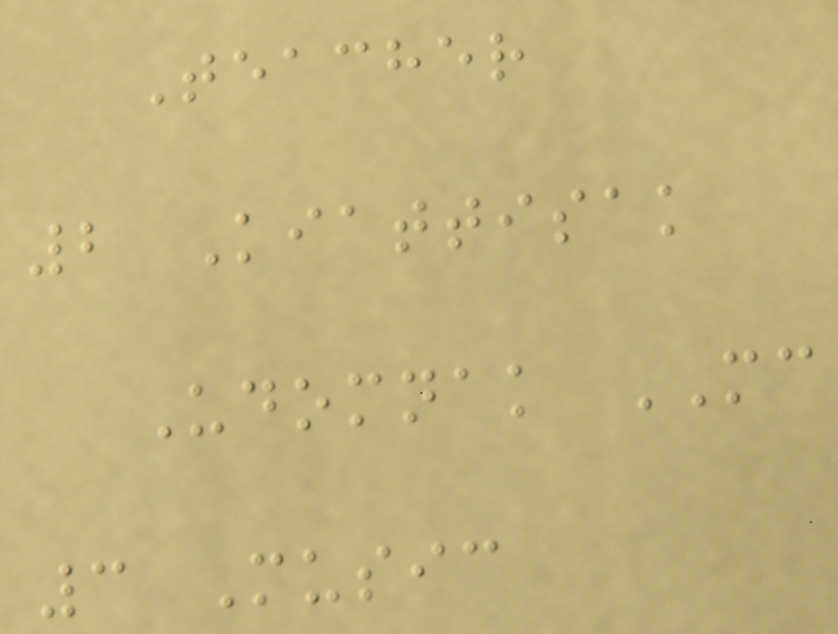Teacher
2 Kiattisak
Udomnak MC
3 Music
